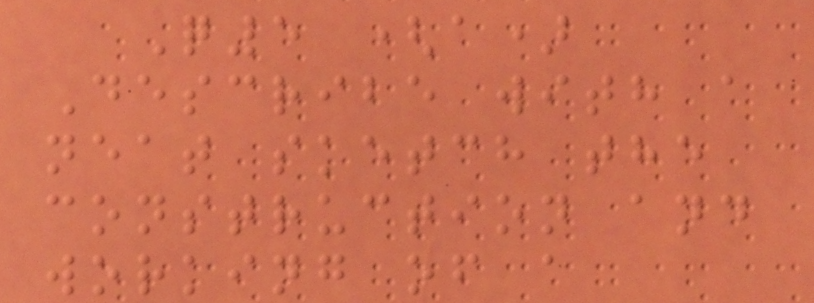Q5 (a)
Describe with a
neat sketch the
construction and
working of a
